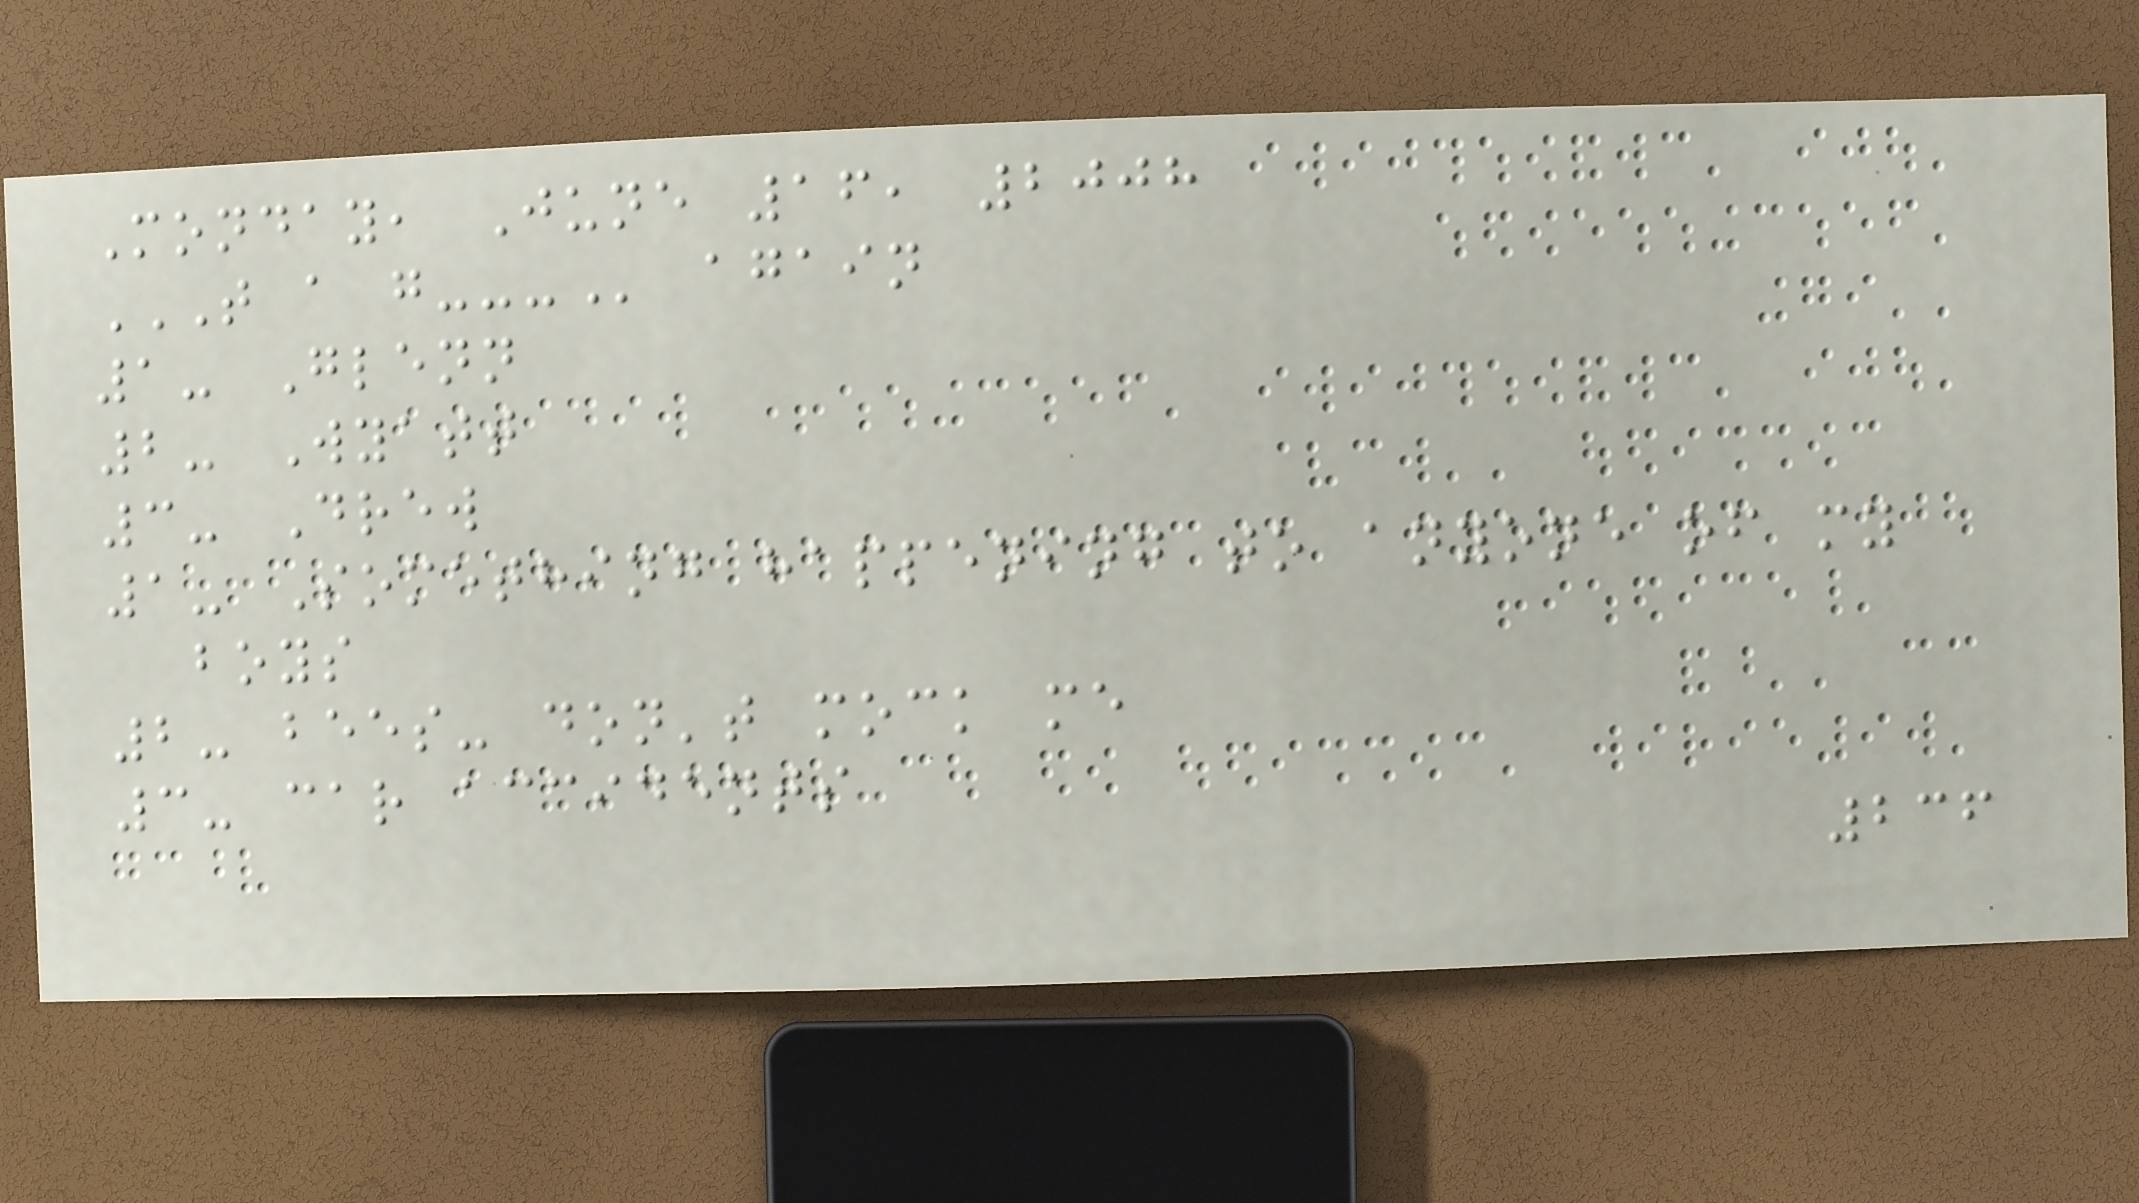Monday, June 16, 2008
T A G--- again
1- Glenn
2- Wyatt
3- Drew
1- Something happening to anyone of my
boys
2- bees- don't mock me
3- car accidents
236
